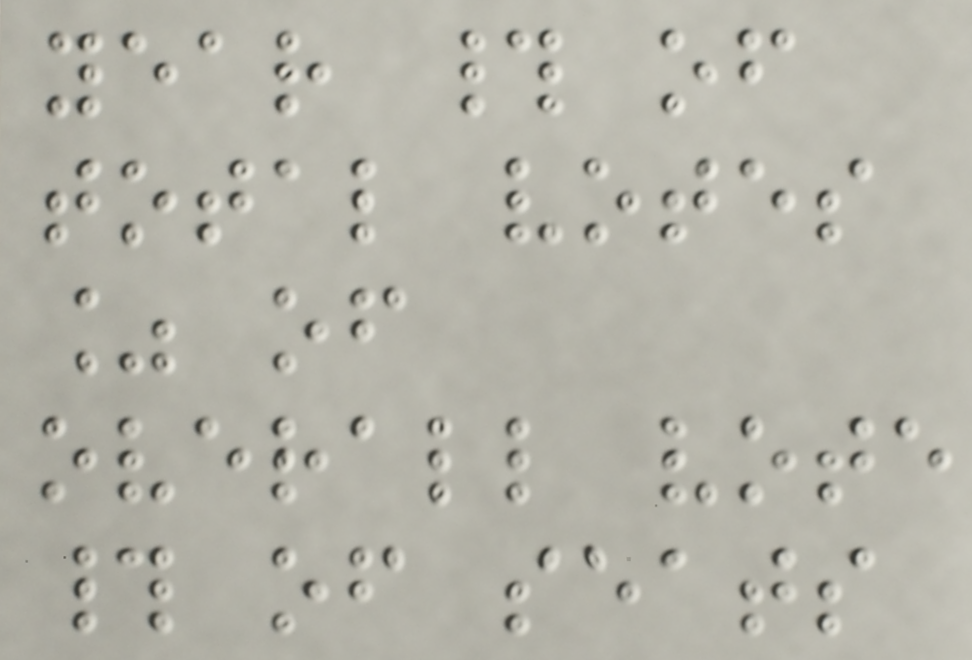year # of
total votes
% of
overall vote
# of seats
